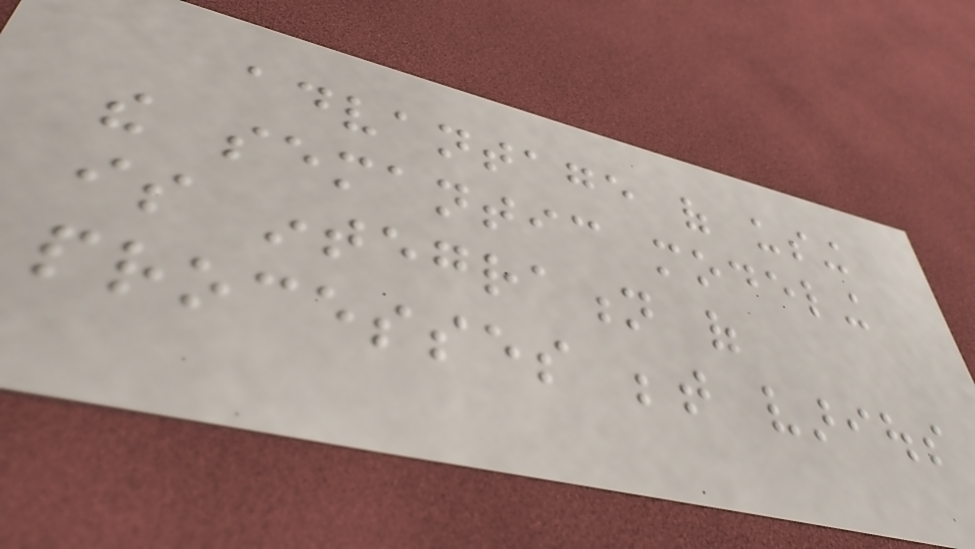advantage of using
the semantic modeling
is integration of
processes between various
